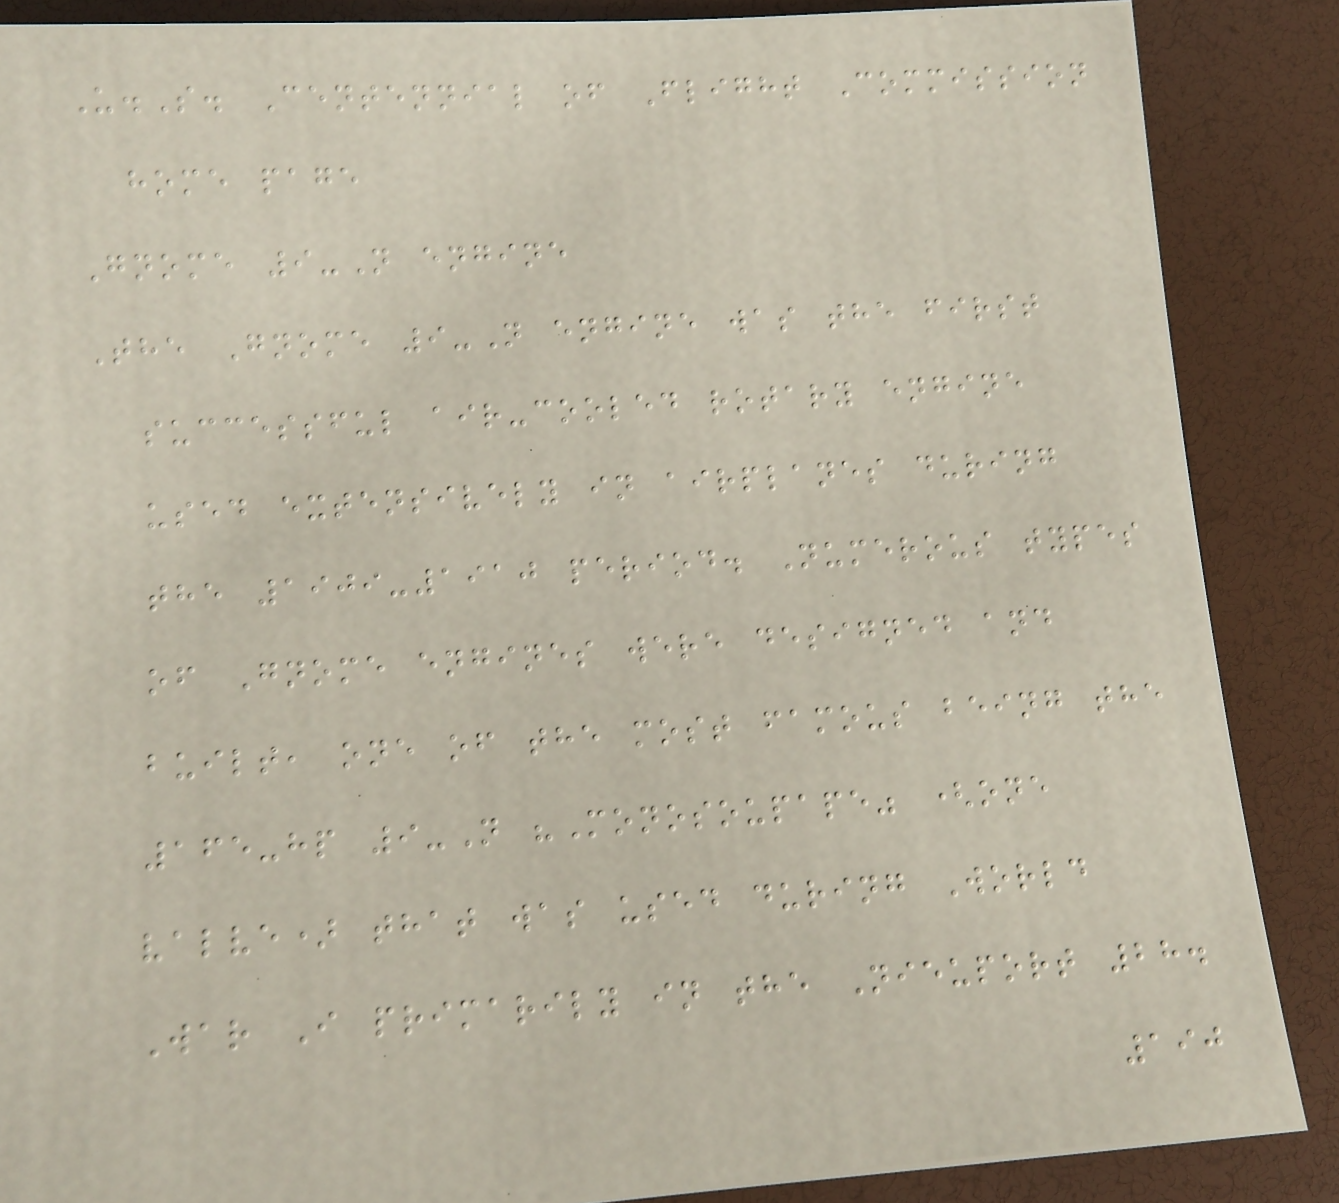U.S. Centennial of Flight Commission
home page
Gnome 9-N engine
The Gnome 9-N engine was the first
successful air-cooled rotary engine
used extensively in airplanes during
the 1909-1910 period. Numerous types
of Gnome engines were designed and
built, one of the most famous being the
165-hp 9-N "Monosoupape" (one
valve) that was used during World
War I primarily in the Nieuport 28.
190
